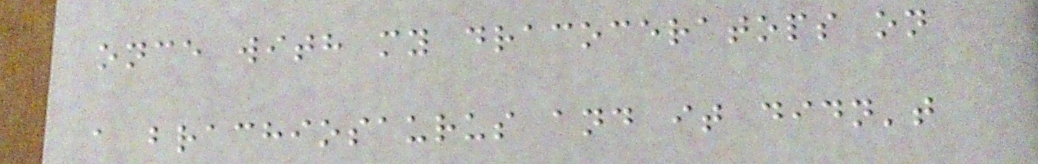once with my dracoceratops on
a brachiosaurus and it didn't
